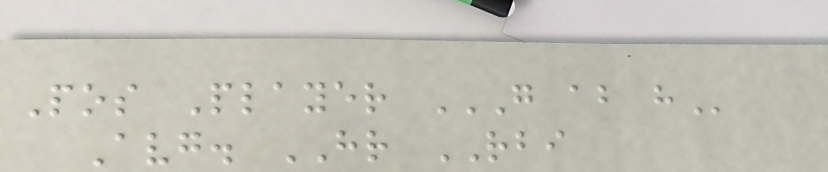Pos Player G AB H
Avg. HR RBI
